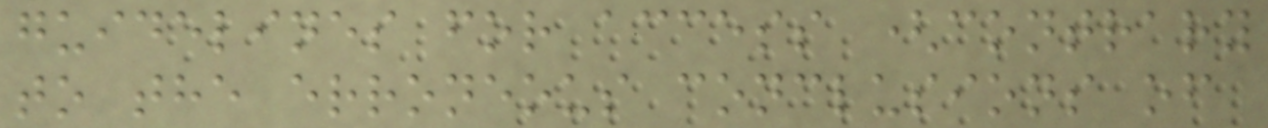guidelines for access (contrary
to the erroneous conclusions of
